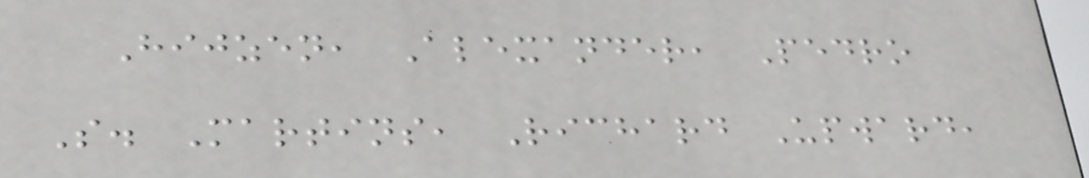Hijzen, Alexander, Pedro
S. Martins, Richard Upward,
